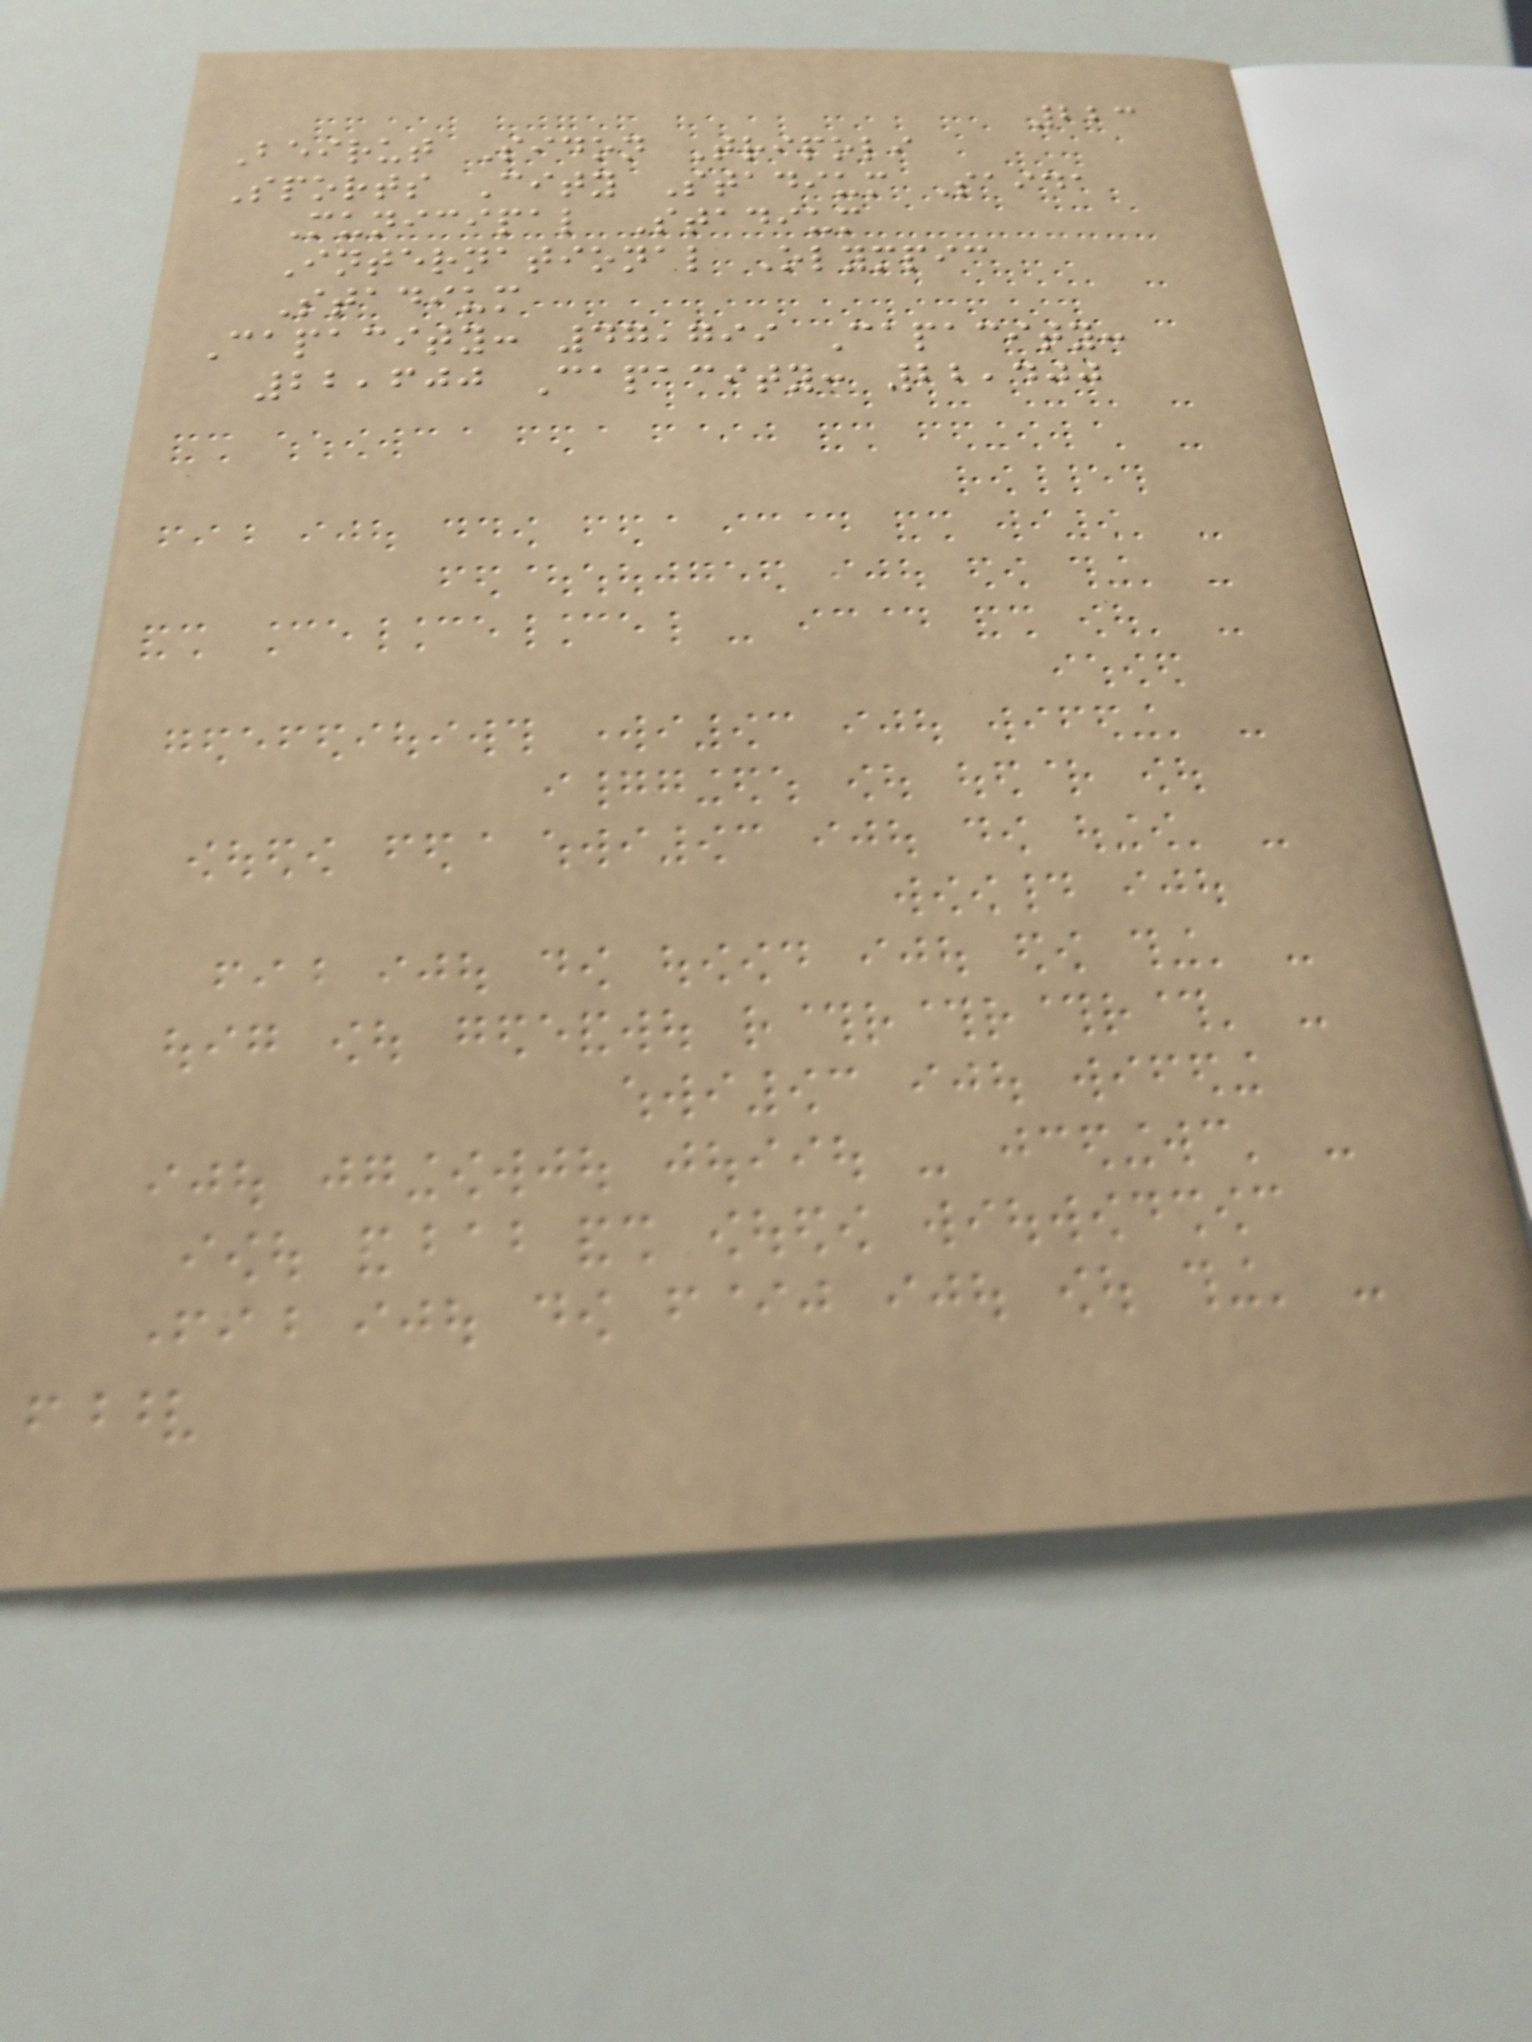223
Beirut Sidon Tripoli
Sports City Stadium Saida
Municipal Stadium
International Olympic
Stadium
Capacity: 47,799 Capacity:
22,600 Capacity: 22,400
